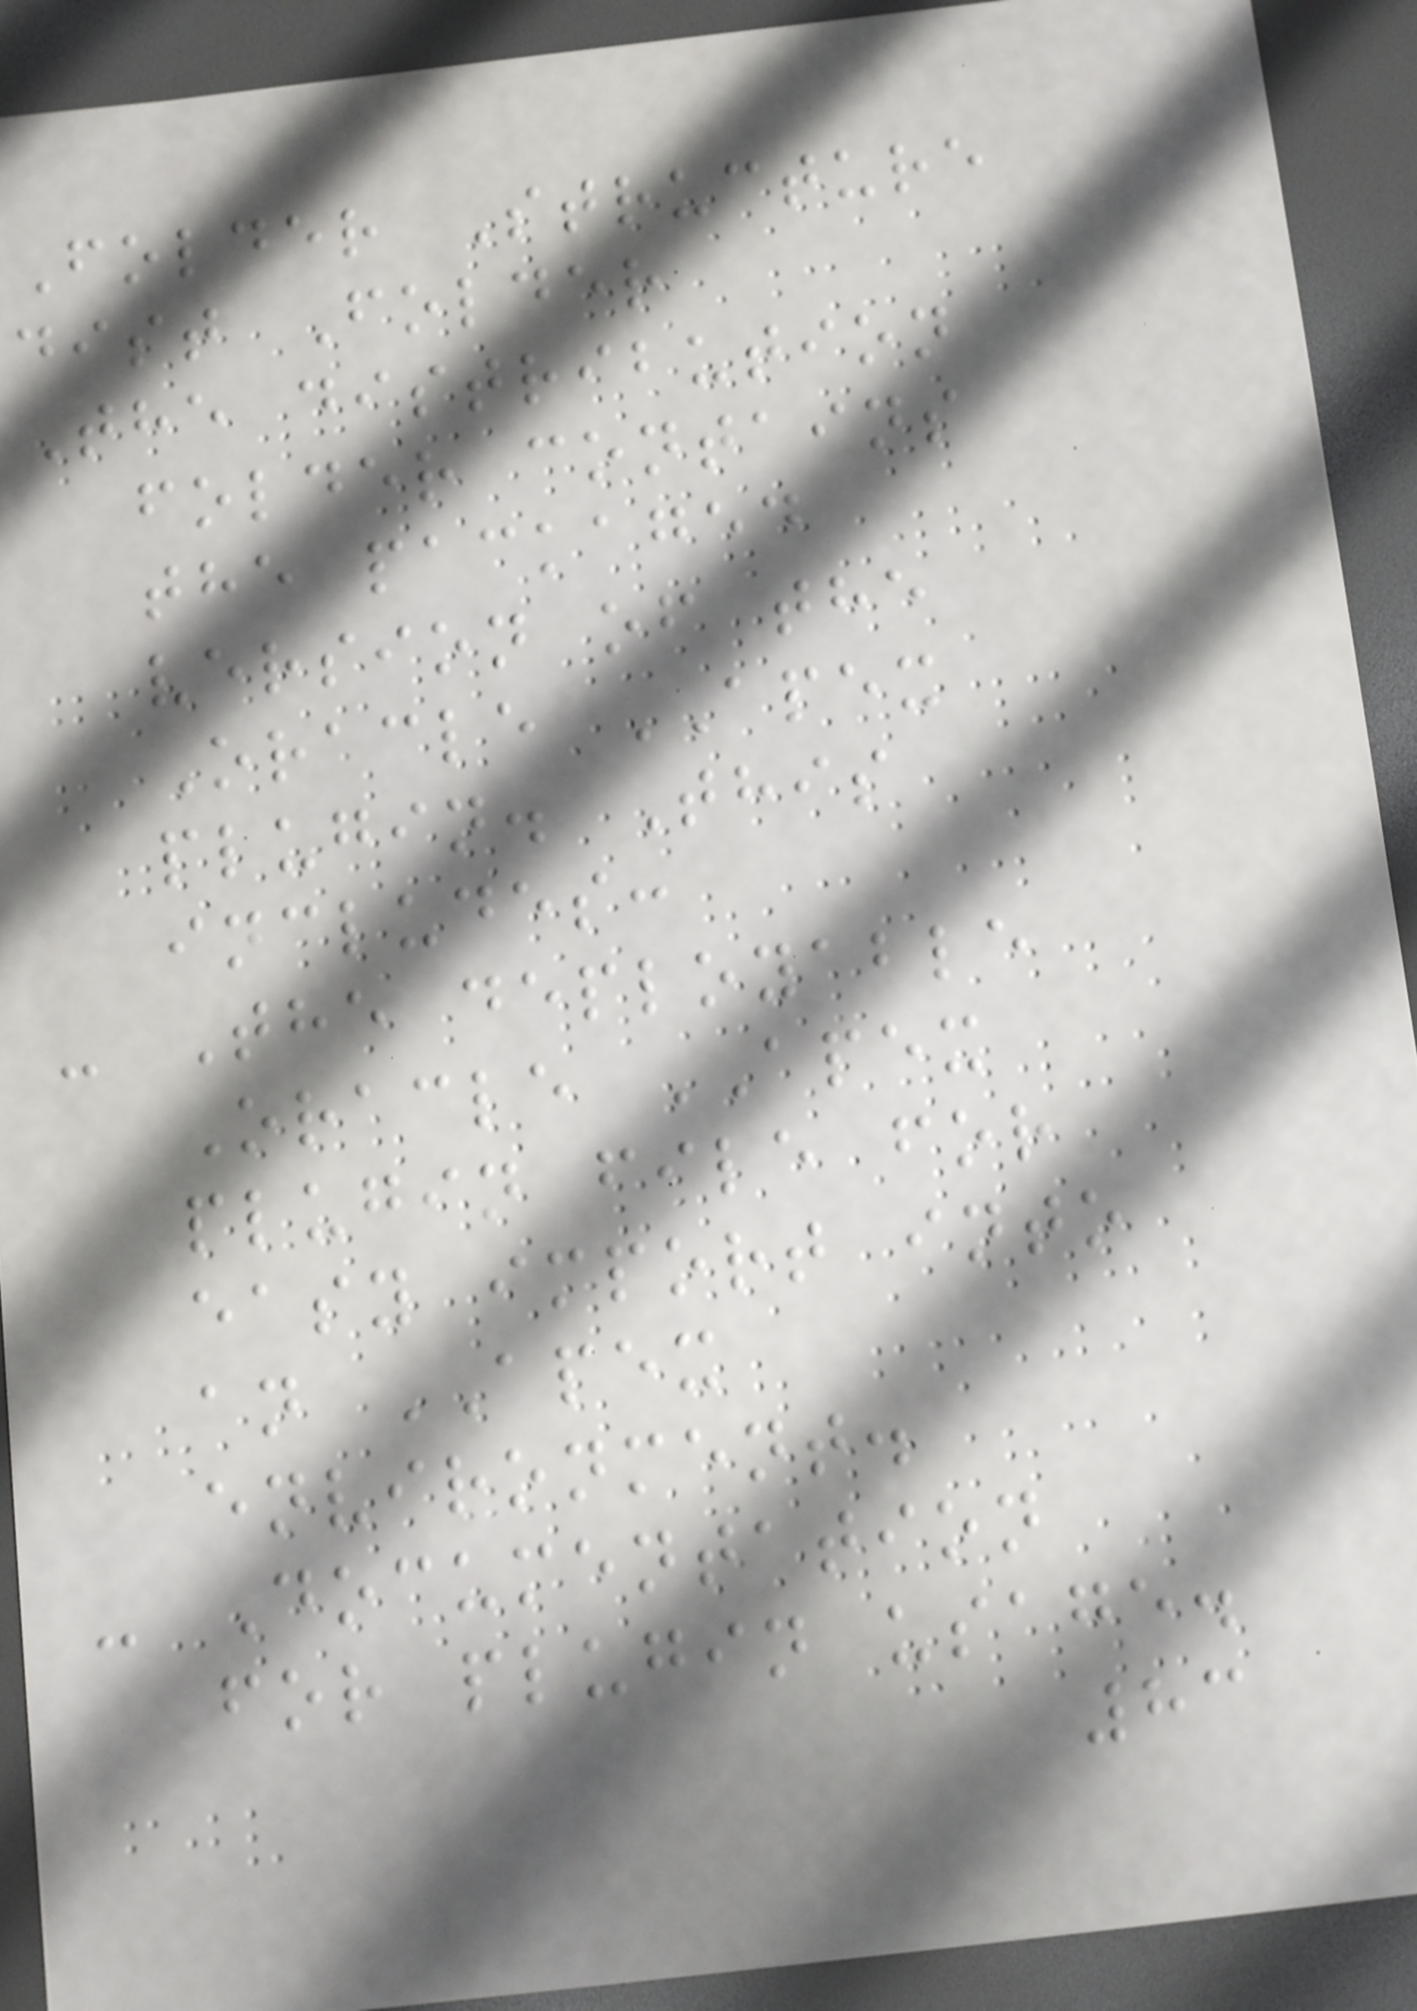Folder Structure
dist Folder
The distribution
folder contains
the packaged
version of the
Oracle APEX
plugin. This
includes:
- The deployable
Oracle APEX
plugin file for
easy import into
an APEX
environment.
- Documentation
for plugin usage.
83
